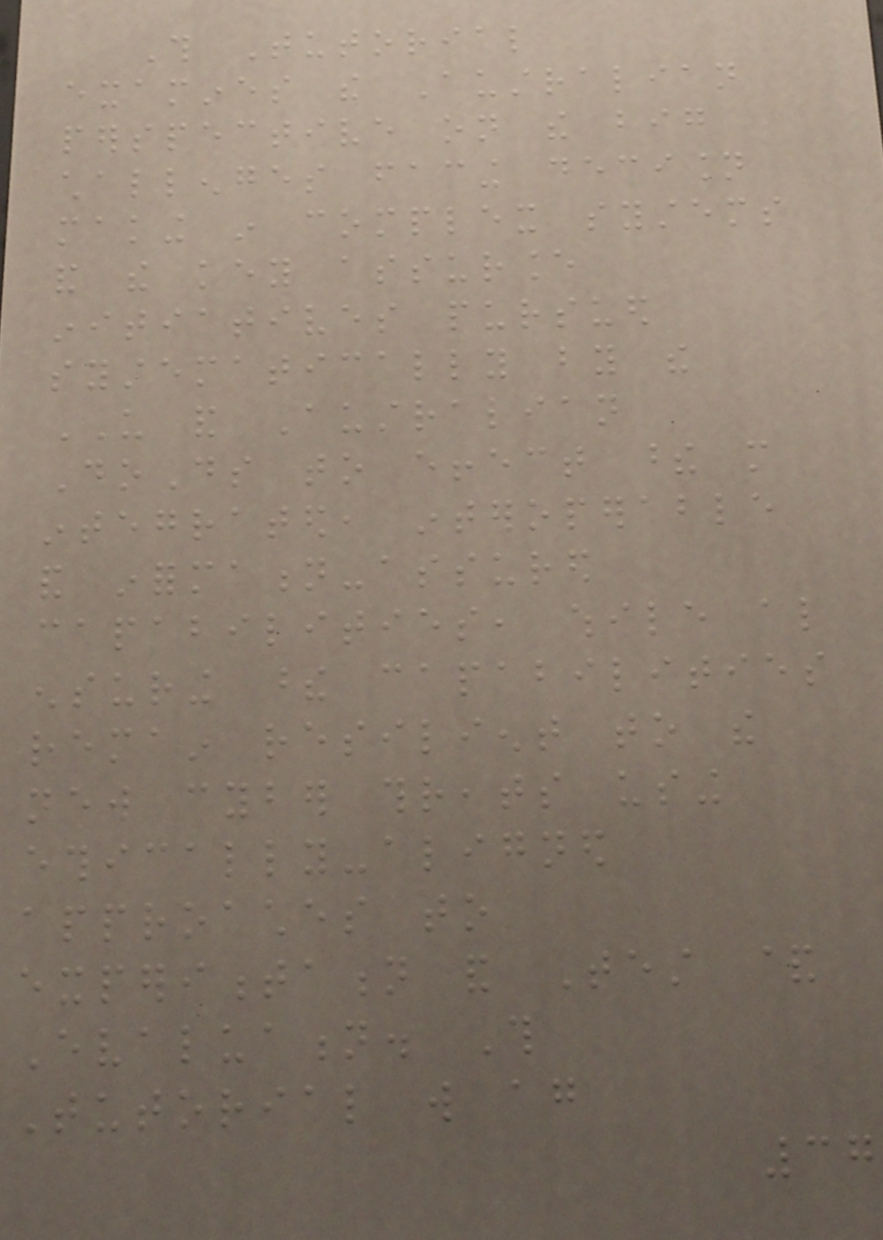This Tutorial
examines the Australian
perspective on the big
challenges facing decision
making in complex systems
and the key assurance
initiatives pursued
systematically by the
US and Australian
DoDs to effect these more
integrated, interoperable
and information-assured
capabilities, while also
ensuring these capabilities
remain resilient to the
new cyber threats using
ethically-aligned
approaches to
experimentation and Test &
Evaluation. This
Tutorial will again
37
